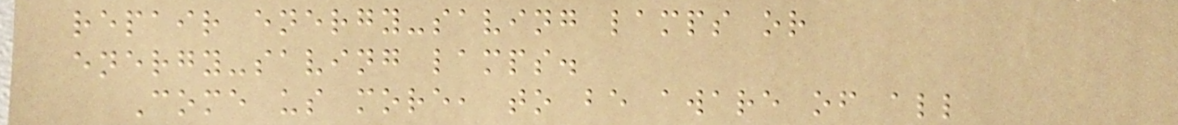repair energy-saving lamps or
energy-saving lamps.
Come us more, to be aware of all
